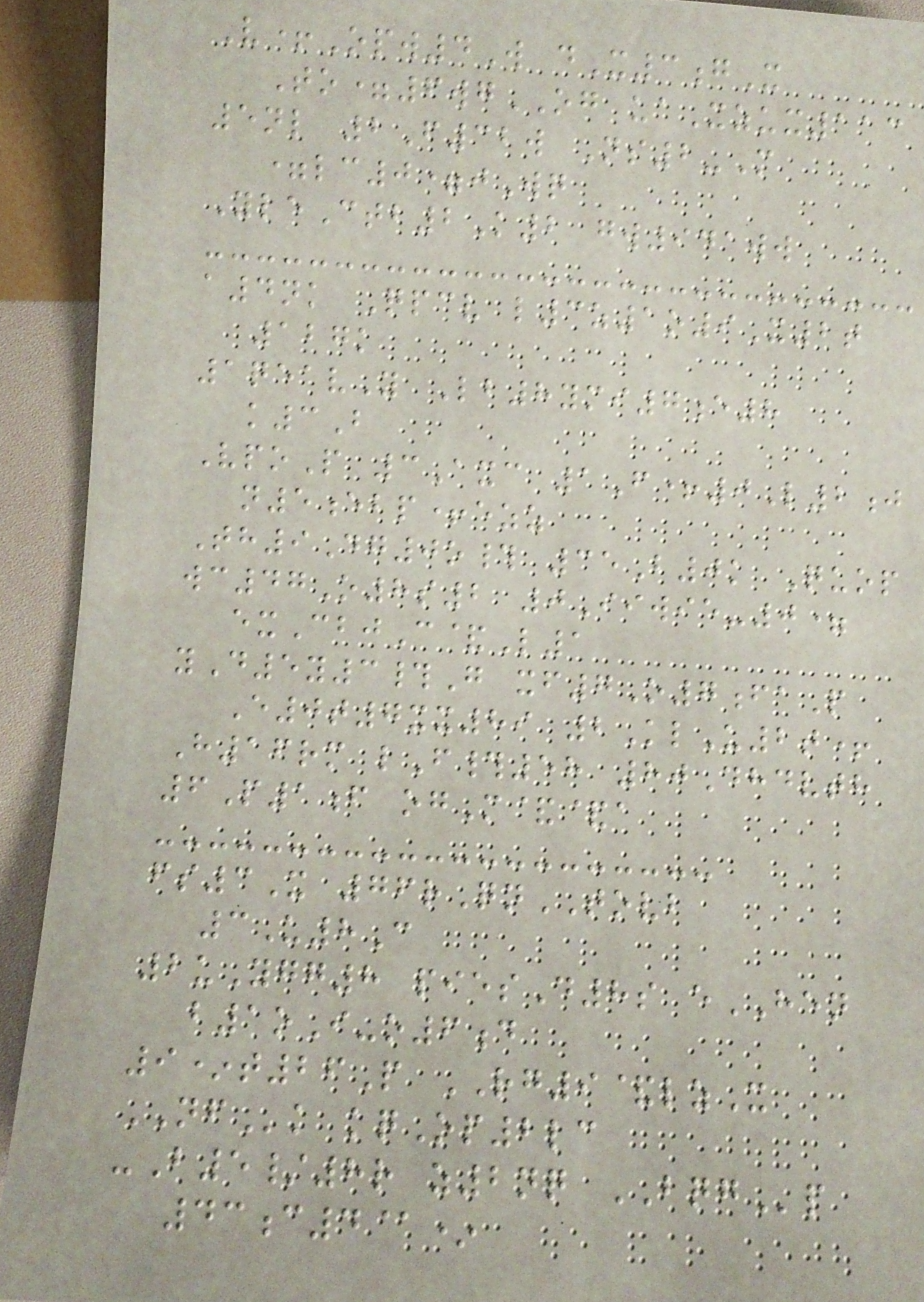V+Opw4W dX3gX
To=6wgOG uaXzux113
5nl 2F32w Ns2-M
=lc0=jWq
YleCtb2K2 gw941ww
a4nk Qpcv l3z1o9X2t
127k
1qeavY Lb8ymi7e8
k3B
VpoP 3Axc 1F+0L2j
n5ebp+ezz
Th9Dg0o# 35B0k Quop
wc47O8s2 0Iiwie-0=
exCbjC&L1
yD5y3#G xf7O7faP
E0t7xx89 2KlU2t+
H16rm lF#58 80Dhdvth
6P1f ogM&&a
fs3X 76rQnTOVB
3U8C
2uYgg8 piesD8s eHEN
b1oI-o6d
9*t26P RG9&lzX
NFk kqOp2lc
-B5/8r z2nq BQGp
43c4@*
